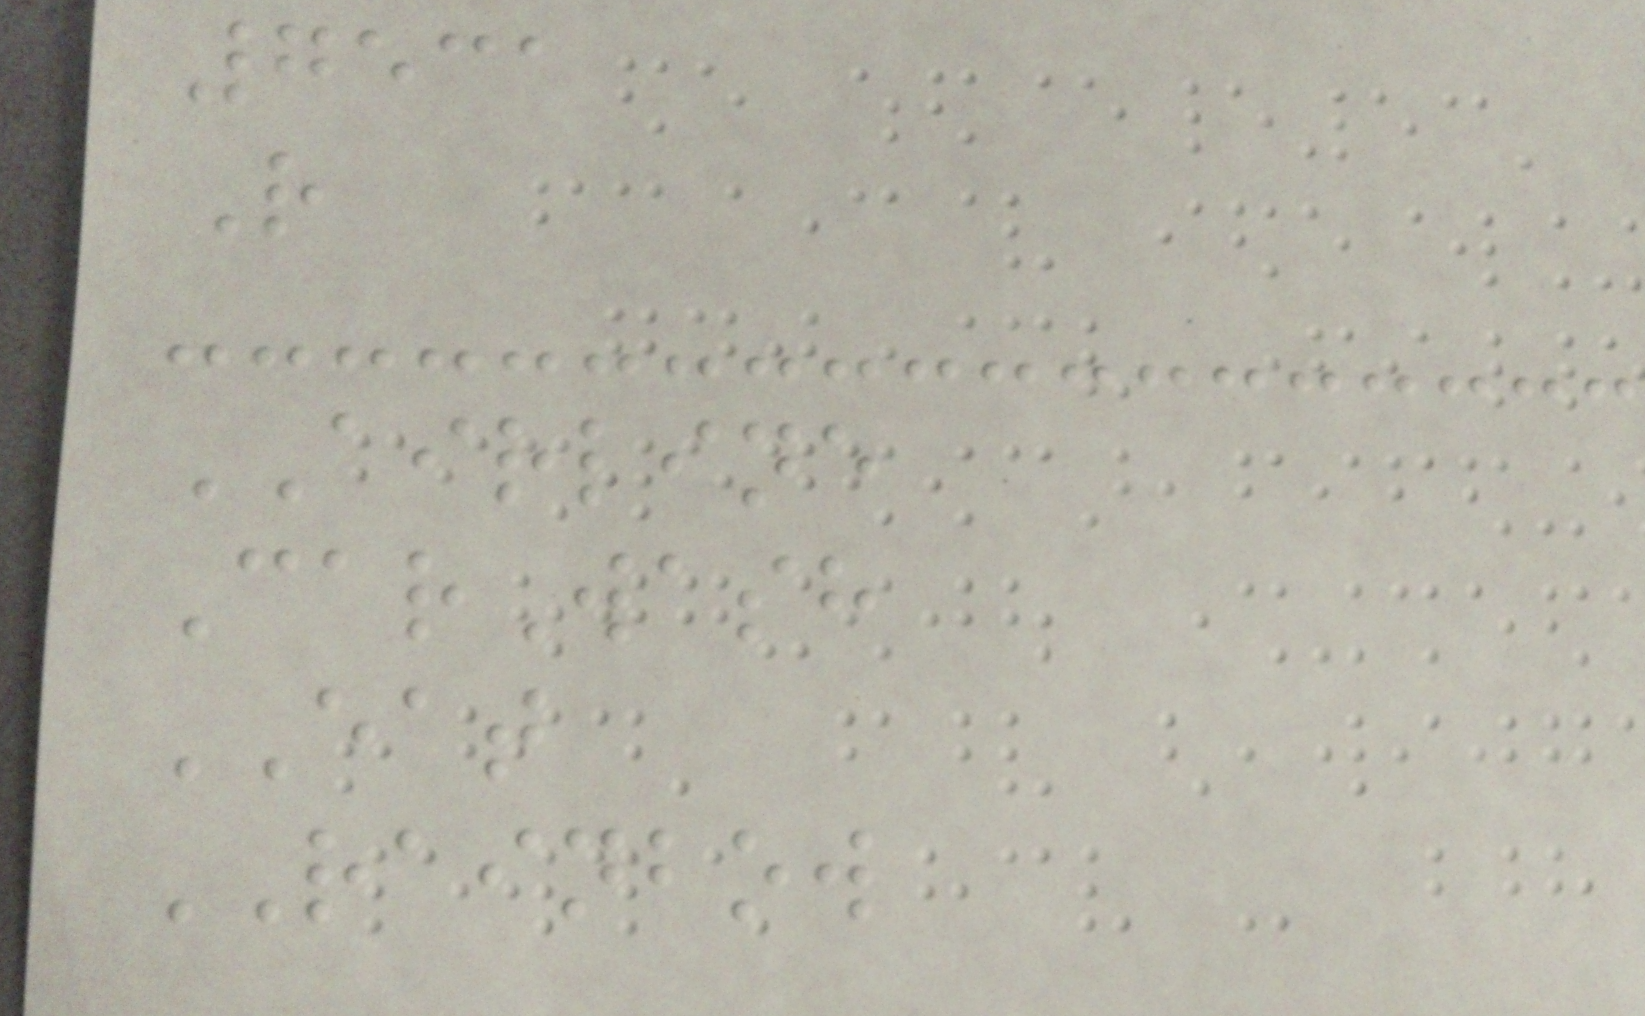7531
R
AIRLINE
CarWash
EAT
RAINBOW
